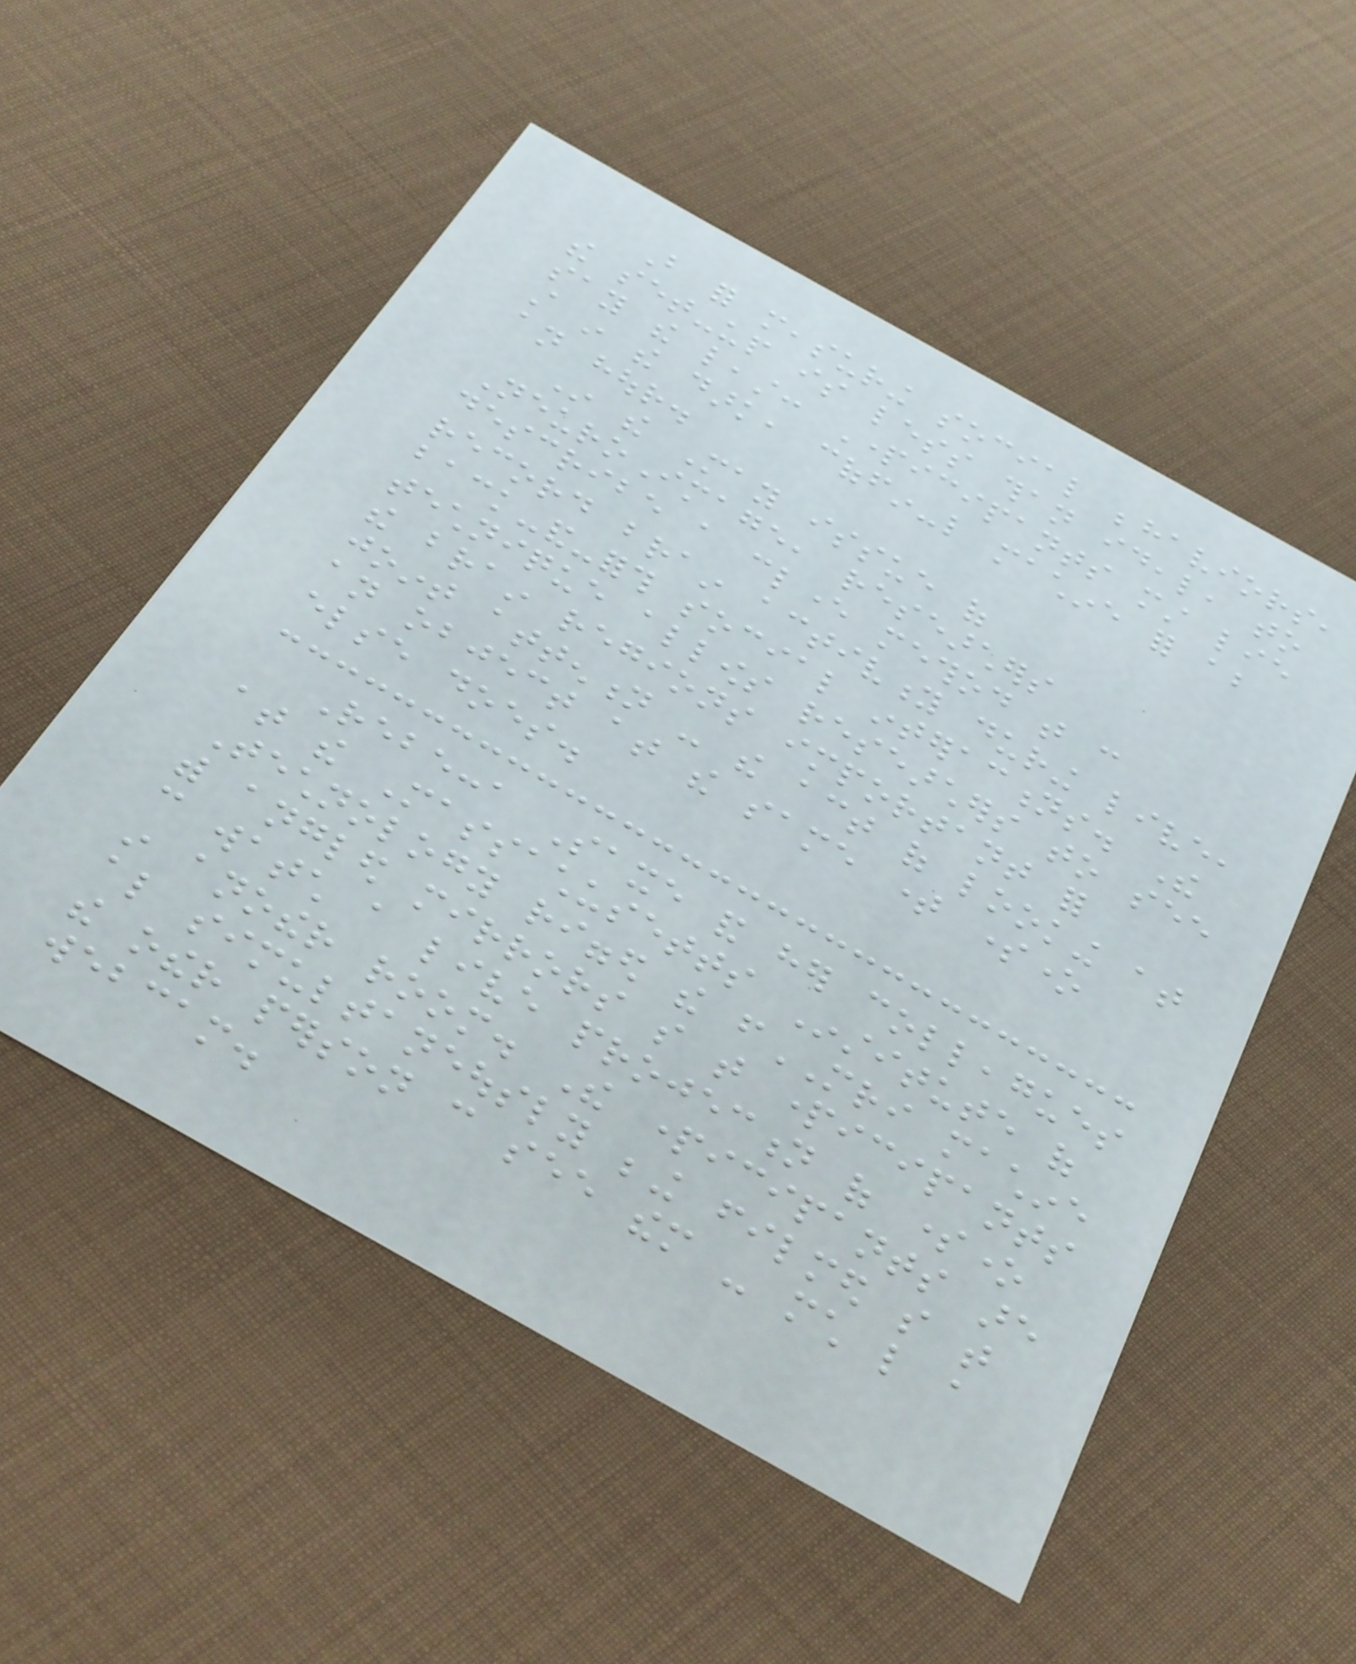But for measuring social behaviors,
the set-up is less than ideal, to
say the least: Participants must lie
still in the dark, coffin-like machine for about
an hour.
In the May issue of
NeuroImage, researchers
describe a clever method that can
record brain activity during live,
back-and-forth social interactions. The
technique allows researchers to see
the brain regions important for
joint attention - the act of looking at
an object at the same time someone
else does.
Rebecca Saxe and her colleagues
at the Massachusetts Institute of
Technology rigged the fMRI machine
with angled mirrors so that participants
can watch a live projection of someone
in another room. The participants are
also simultaneously being filmed so that
the other person can see them - much like a
webcam.
